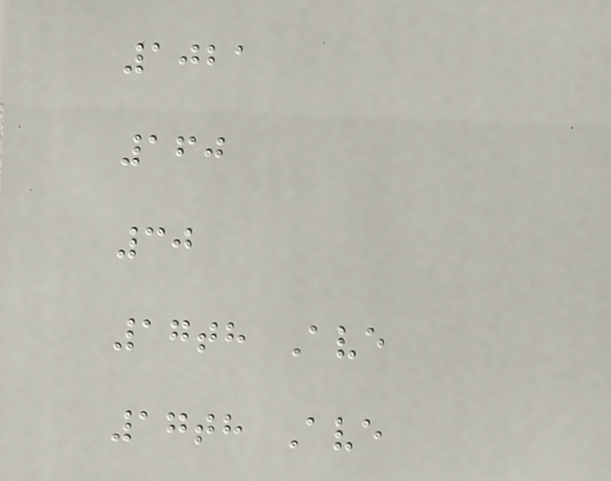1021
160
30
17th Ave
17th Ave
